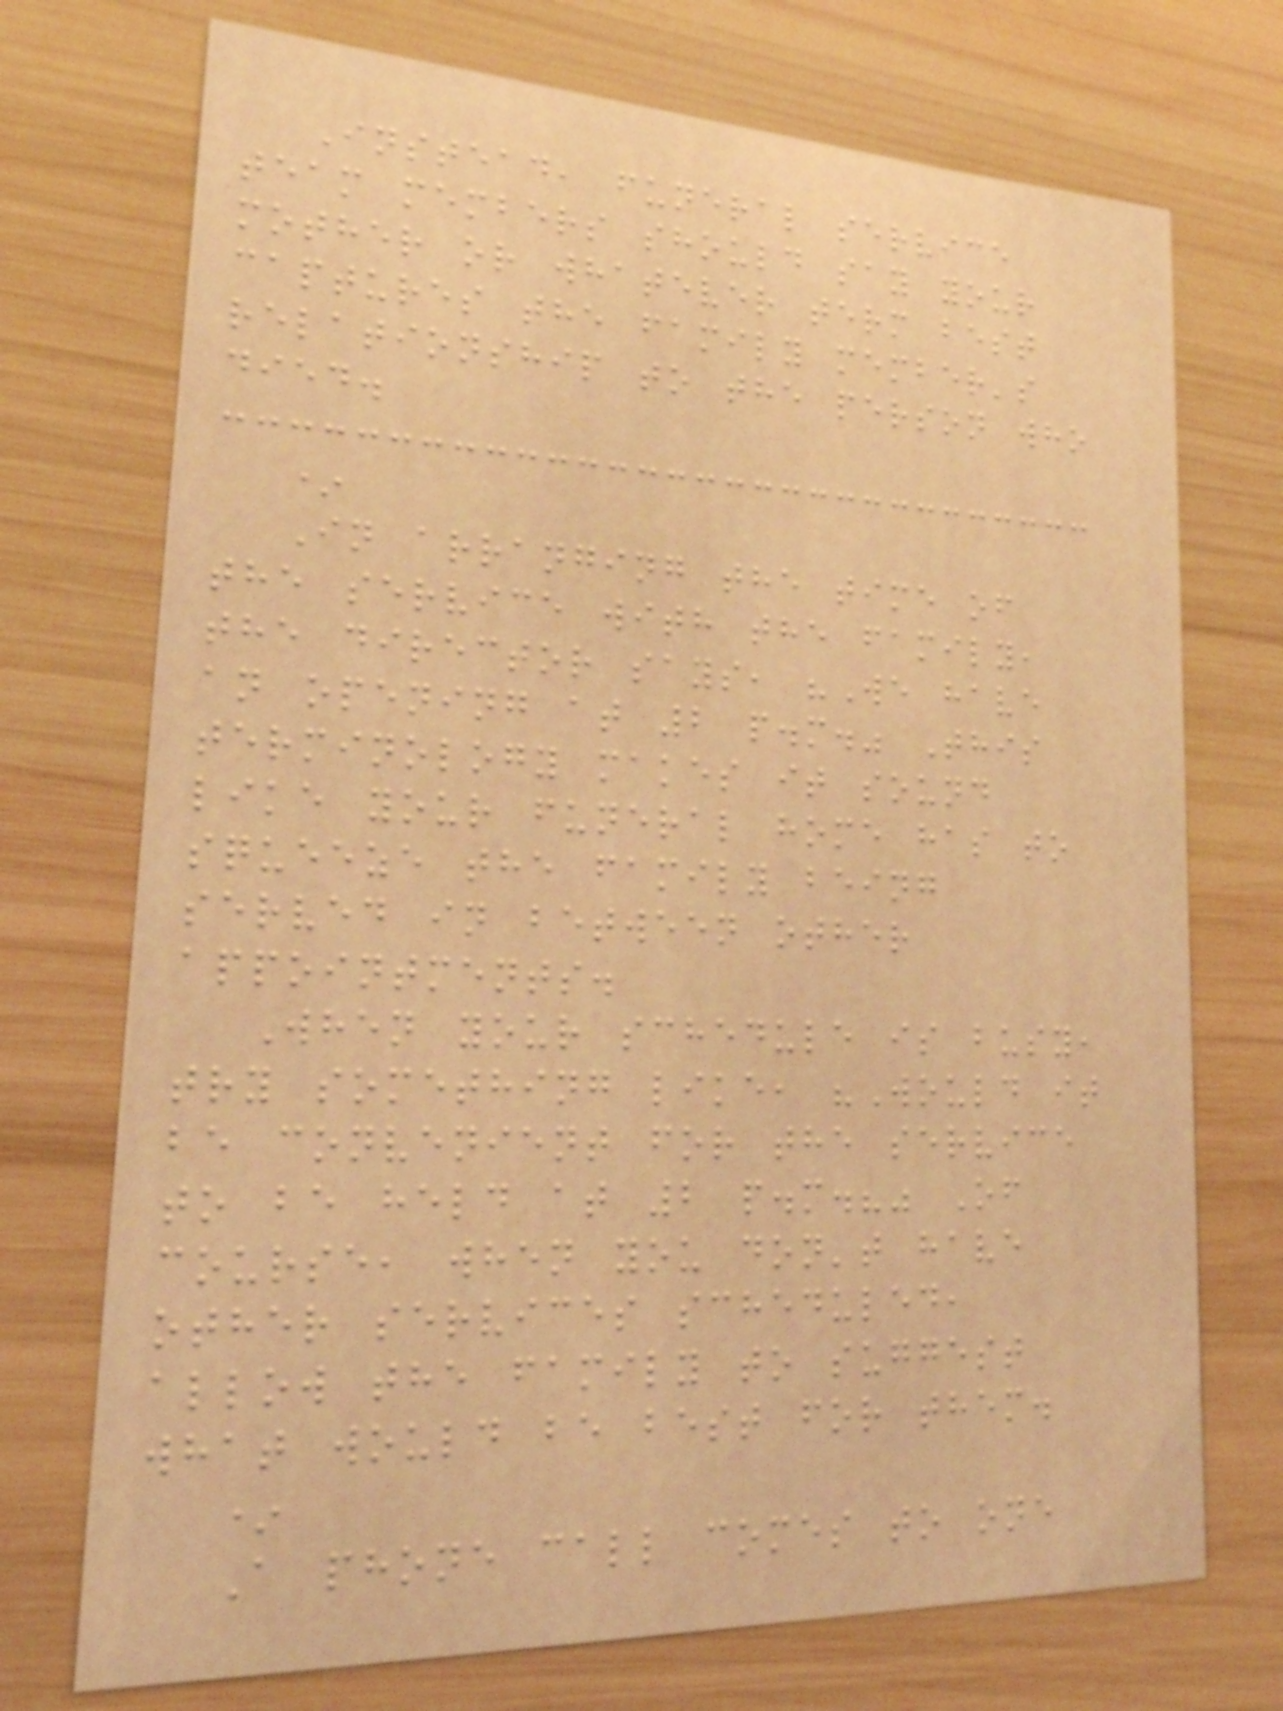Instead, funeral service
team members should say your
mother or whatever term best
captures the family member's
relationship to the person who
died.
*
In arranging the time of
the service with the family,
the director says, "We have
an opening at 2 p.m." This
terminology makes it sound
like your funeral home has to
squeeze the family being
served in between other
appointments.
When your schedule is busy,
try something like, "Would it
be convenient for the service
to be held at 2 p.m.?" Of
course, when you don't have
other services scheduled,
allow the family to suggest
what would be best for them.
*
A phone call comes to one
